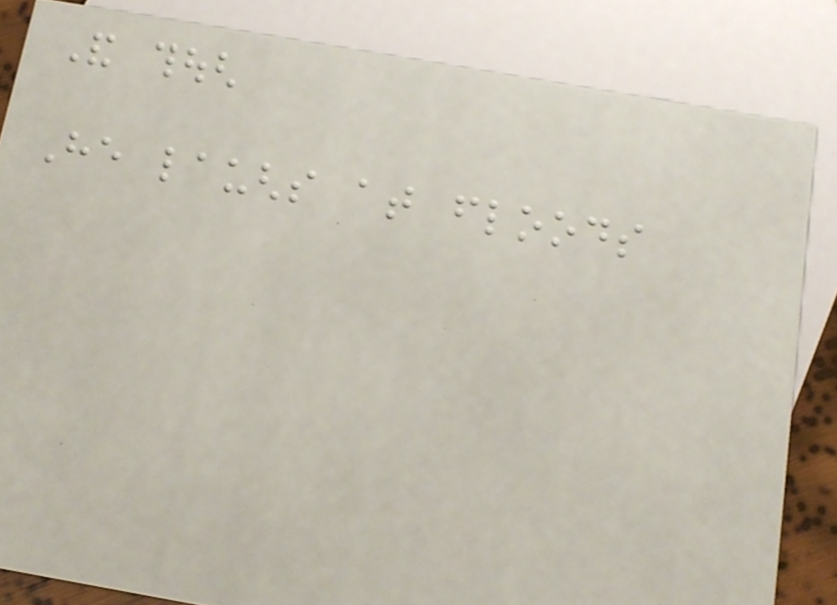And though
He laughs at floods
